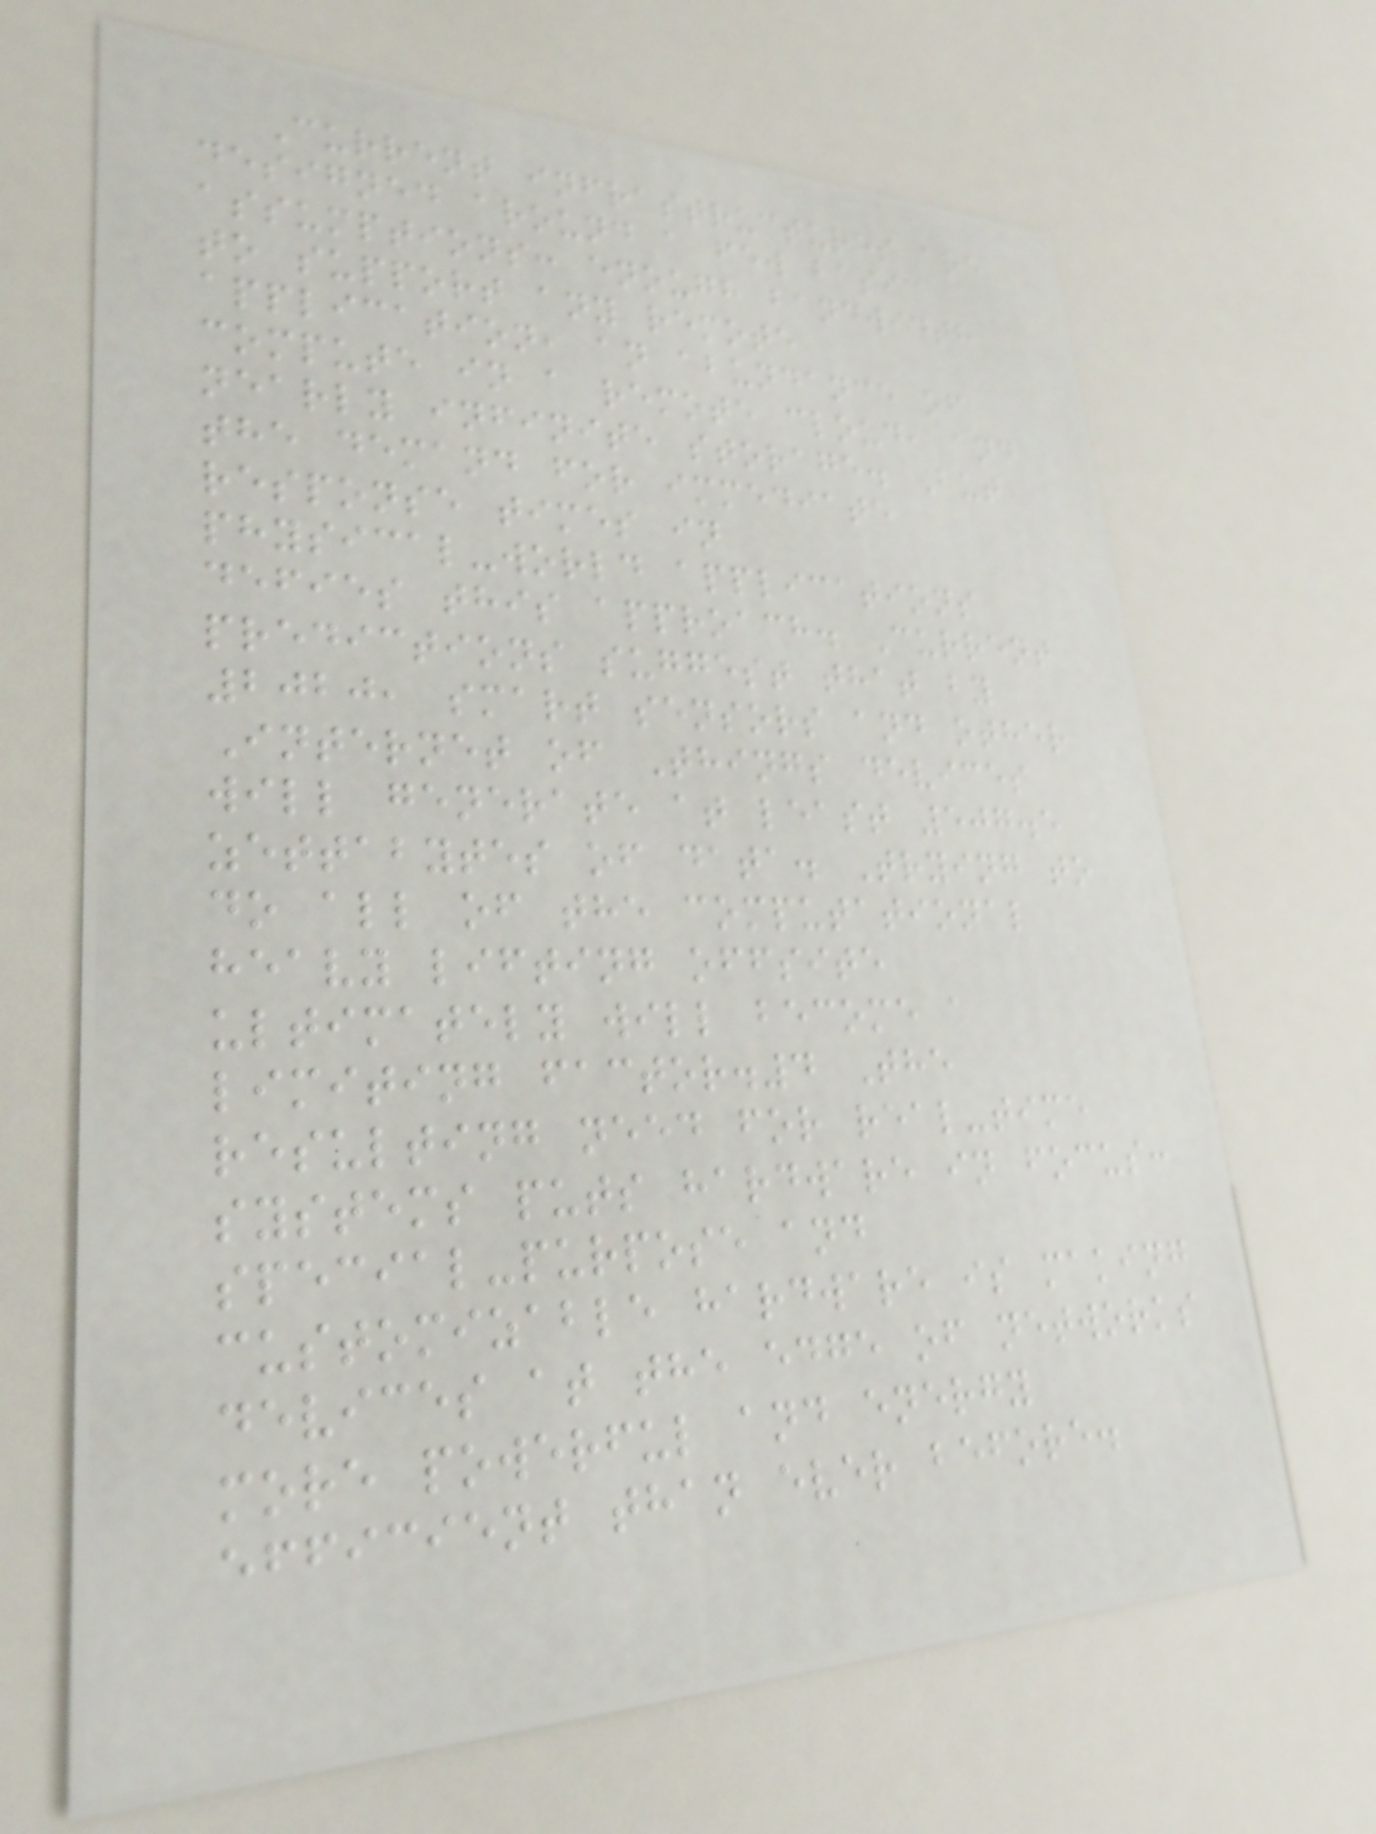Current infrastructures are
designed around a few basic
assumptions: enough bandwidth
to support any remote
application, an abundance of
compute in a remote cloud, and
nearly infinite storage. But
the demand for immediate
response times in
physical-world applications
defies this approach. Current
predictions suggest that by
2020, smart sensors and other
Internet of Things devices
will generate at least 507.5
zettabytes of data. Trying to
do all of the computational
heavy lifting offsite
ultimately will become a
limiting factor.4 The
resulting need for real-time
systems puts hardware in focus:
special-purpose and
customizable hardware is making
devices at the edge of networks
more powerful and energy
efficient than ever before.
